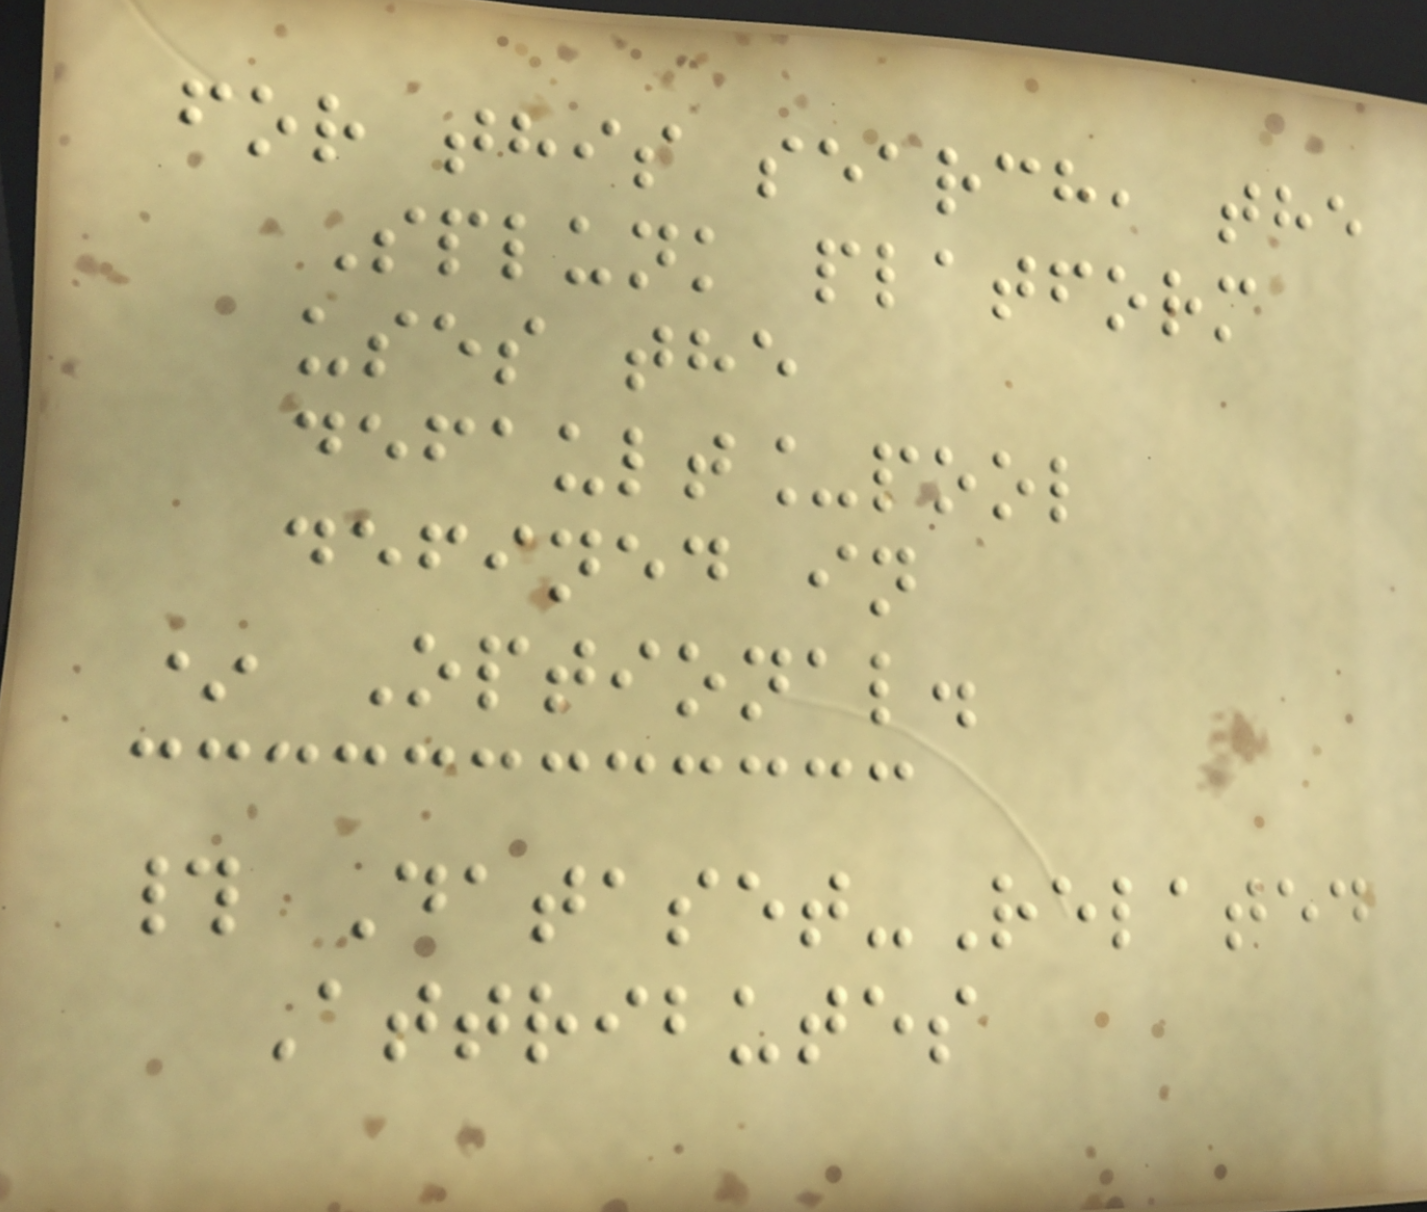for this search, the
Splunk platform
uses the
default_pool
defined in
* Optional.
# Dataset-Related
Attributes
